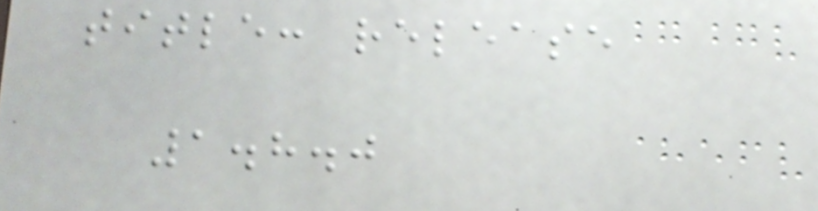title: release
1.8.0
